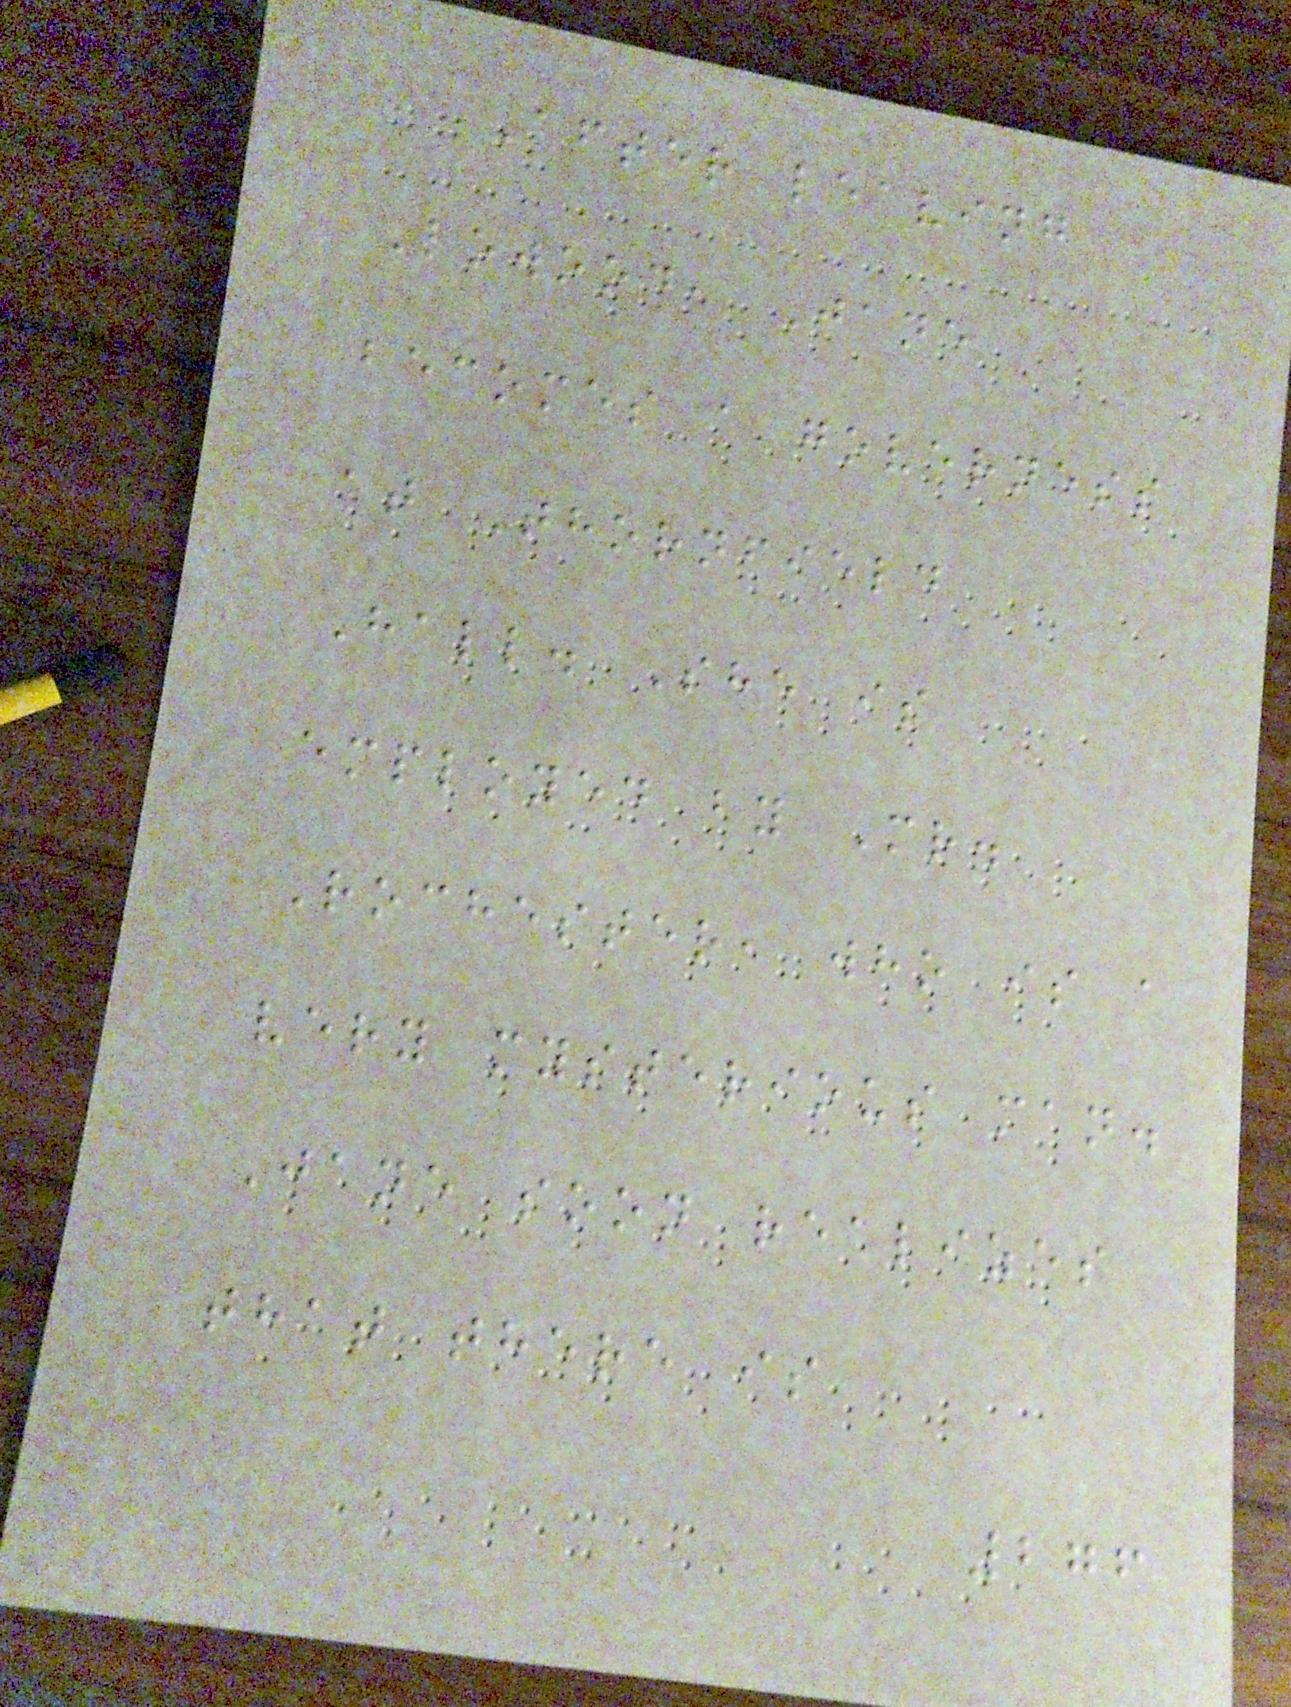After leaving
Lowood, Jane
becomes a governess
at Thornfield
Hall. She is
employed by Mr.
Rochester, who is a
very mysterious man.
Jane soon realizes
that there is
276
